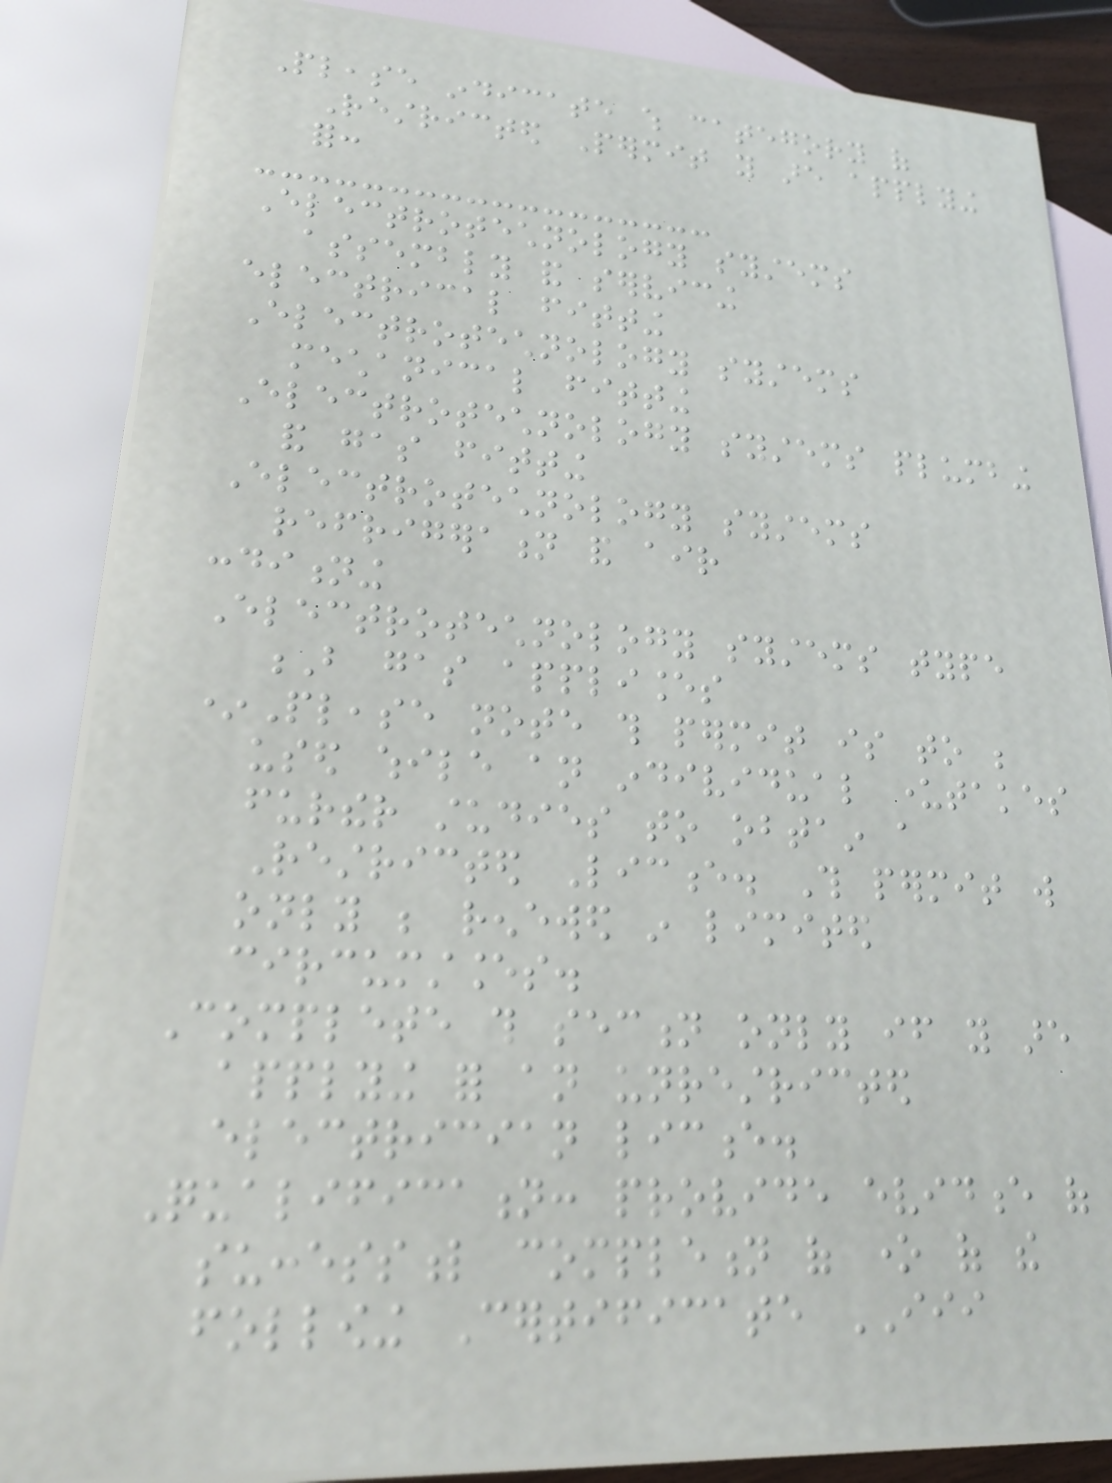Please indicate which category of
Restricted Permit you are applying
for:
Electrotechnology systems
assembly and servicing
electrical fitting
Electrotechnology systems
mechanical fitting
Electrotechnology systems plumbing
and gas fitting
Electrotechnology systems
refrigeration and air
conditioning
Electrotechnology systems type
B gas appliances
*Please note this permit is to be
used while an individual undertakes
further studies to obtain a
Restricted Licence. This permit will
only be renewed in limited
circumstances.
Complete this section only if you are
applying for an unrestricted
electrician licence.
Qualification: provide evidence of
successful completion of one of the
following Certificate III
